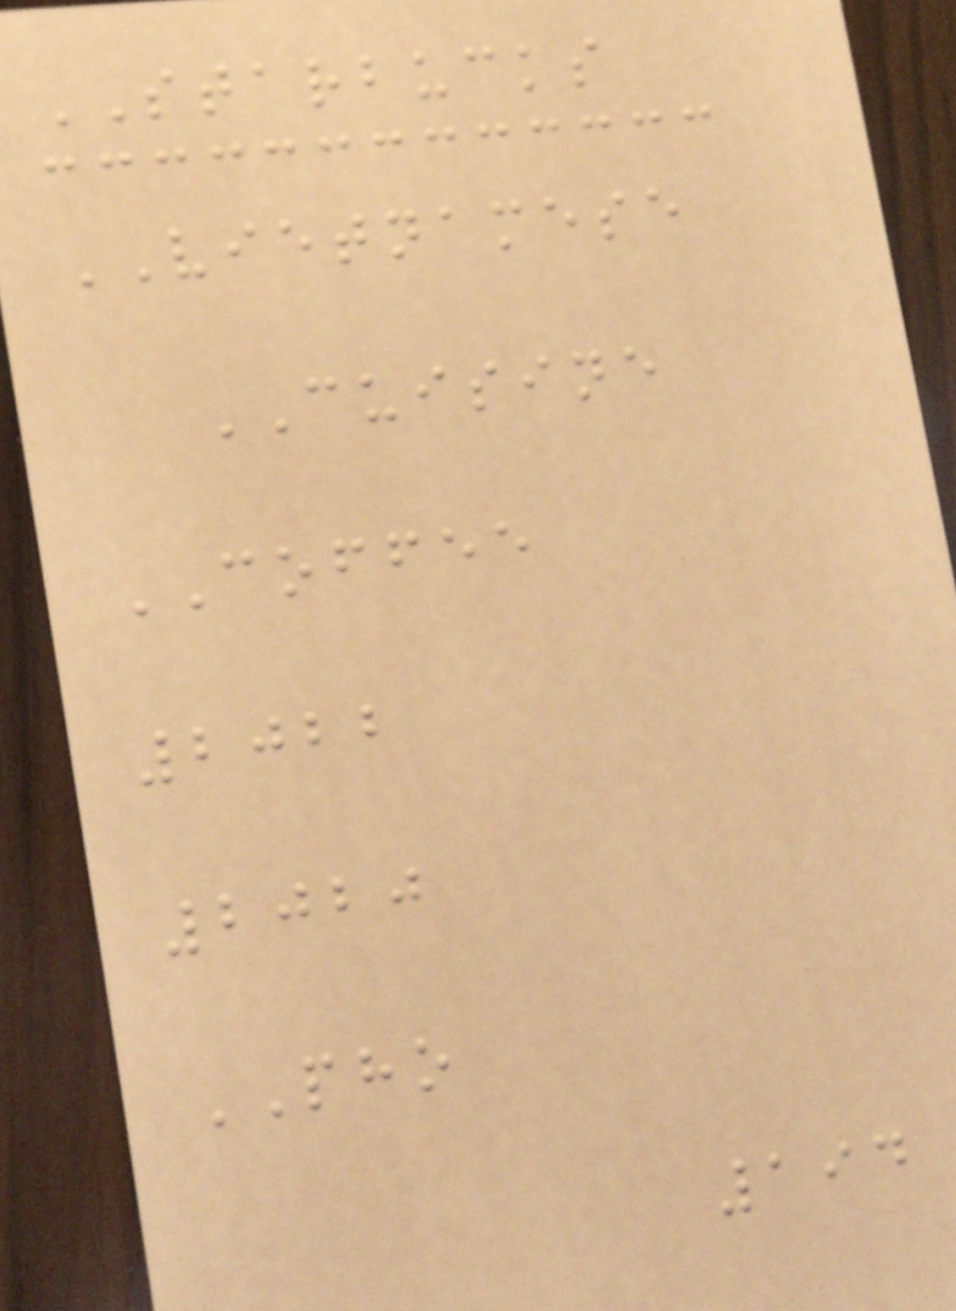STARBUCKS
VIETNAMESE
CUISINE
COFFEE
2022
2020
PHO
194
